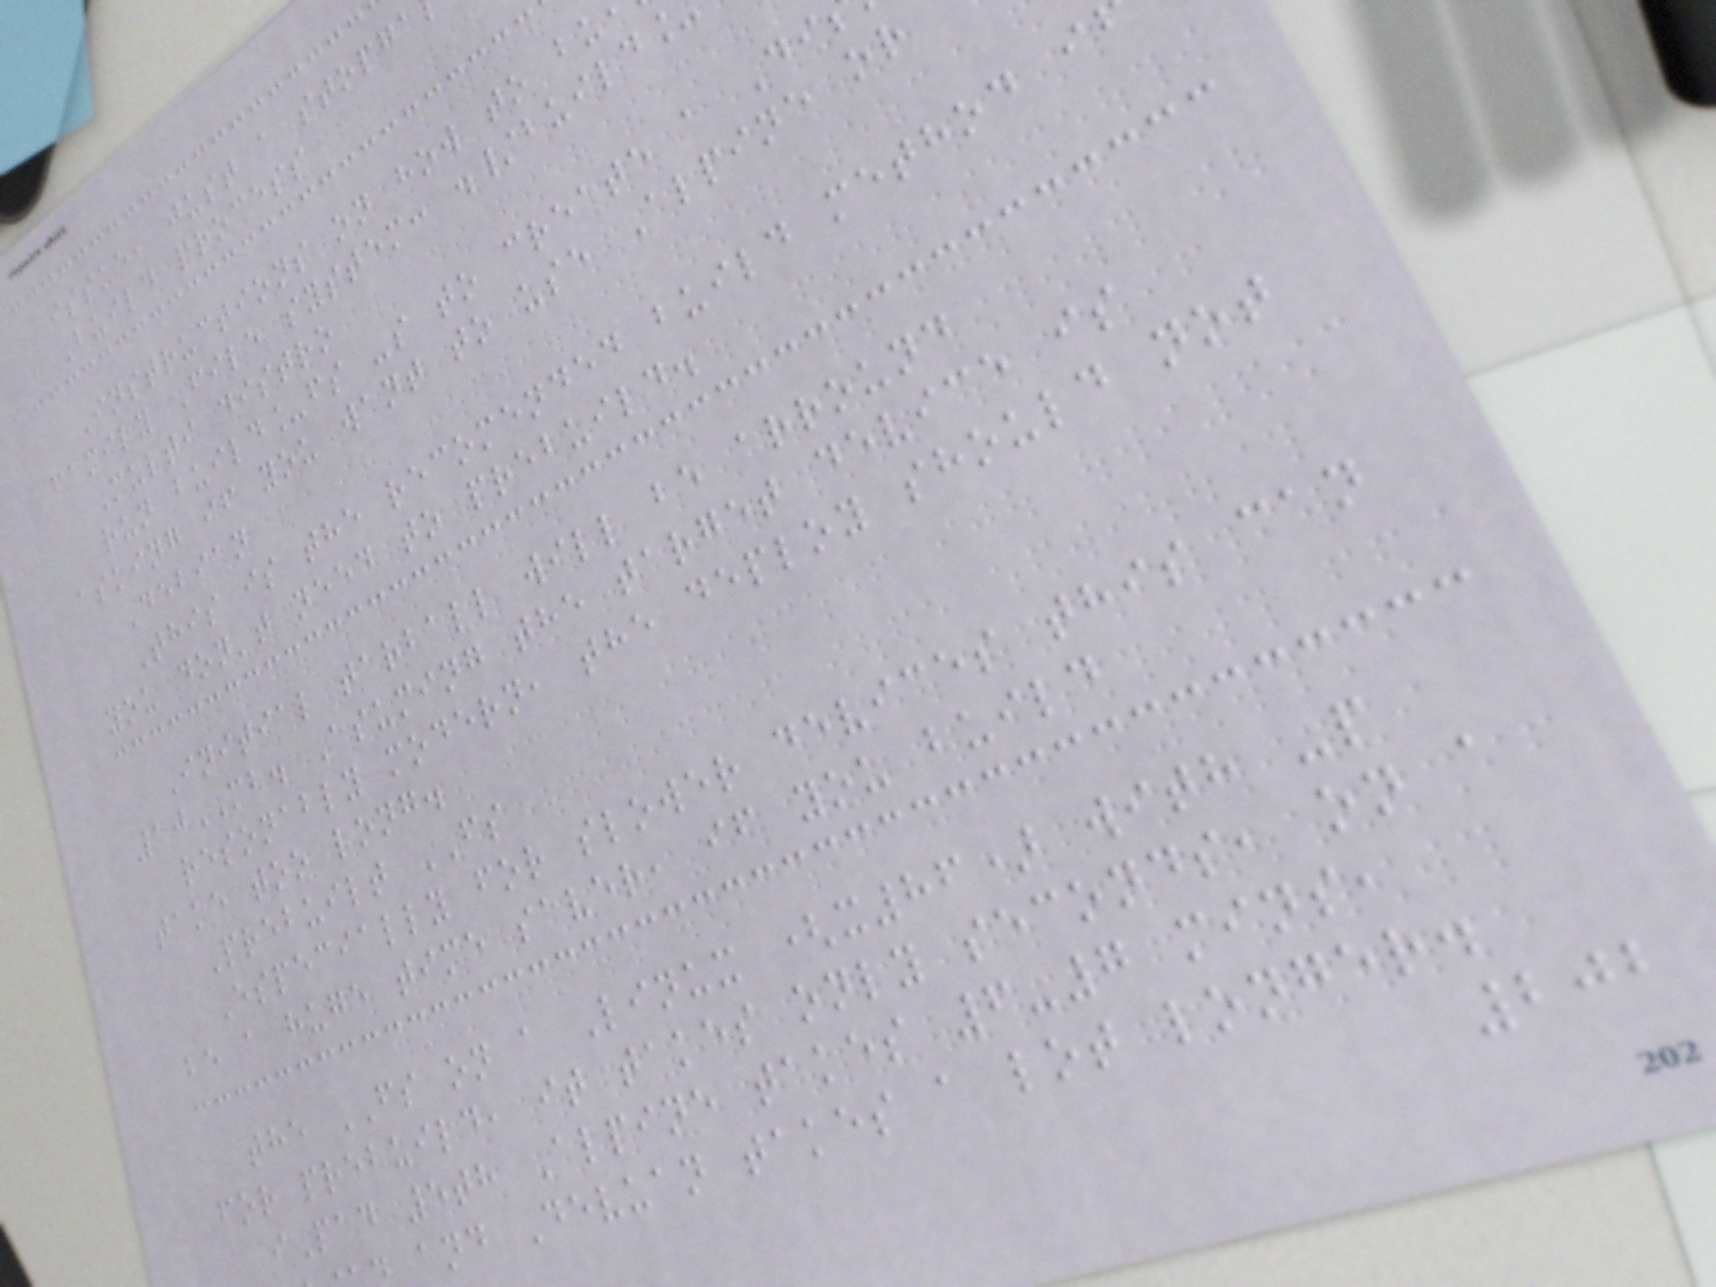issue, just a stopga
Build process
Instructions on how to bu
family File system: ./build
Multi distro
run build_fs -s to create a Di
asking if you want to use Alpine or
Debian
This is the recomended build method i
you don't need to prebuild.
Initial tarball will be arround
10MB. Asuming the target device is
resonably modern, the deploy should not
take too long.
Prebuilt FS
Especially for slower devices this can
be a huge time saver, if you build
the FS on a Linux (x86) with -p
for prebuild, it takes only seconds, on a
iPad 5th Alpine takes 6-7 mins,
and Devuan takes a lot longer.
202
